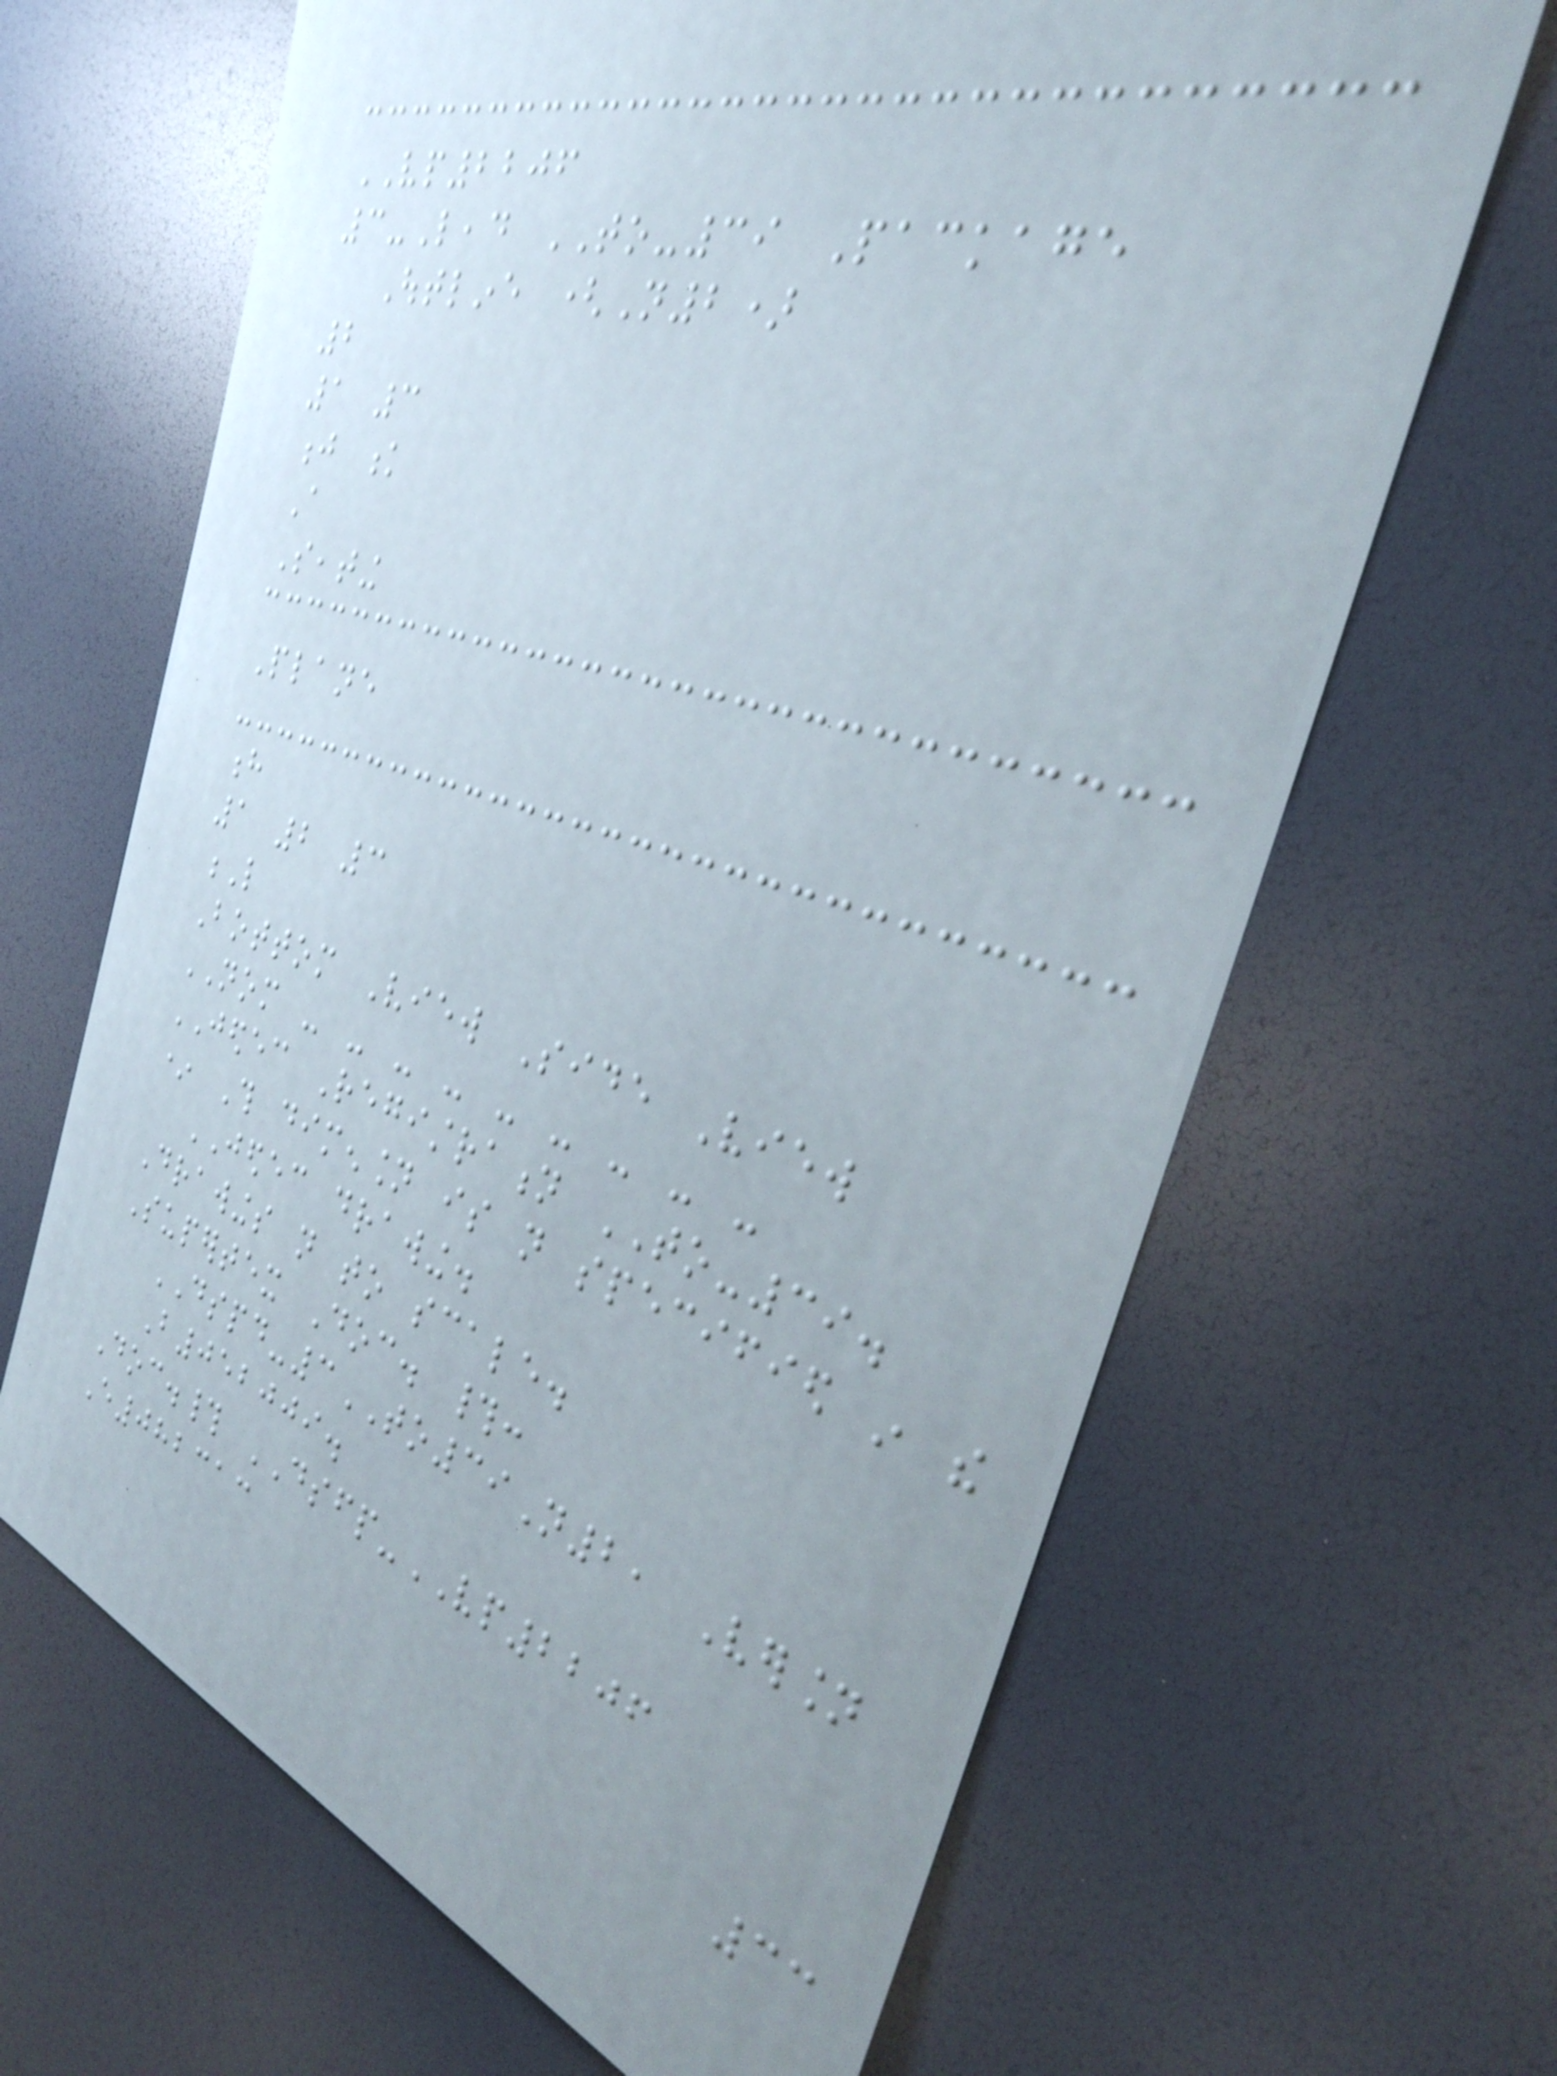VP2206
3-Lead TO-39 Package
Outline (N2)
2
1 3
j k
A
Seating
Plane
h
1 2 3
L
Bottom View Side View
NOM - - - - - - - - -
JEDEC Registration TO-39.
* This dimension is not specified in the
JEDEC drawing.
Drawings not to scale.
Supertex Doc. #:
DSPD-3TO39N2, Version
B052009.
Doc.# DSFP-VP2206
E082313
33
